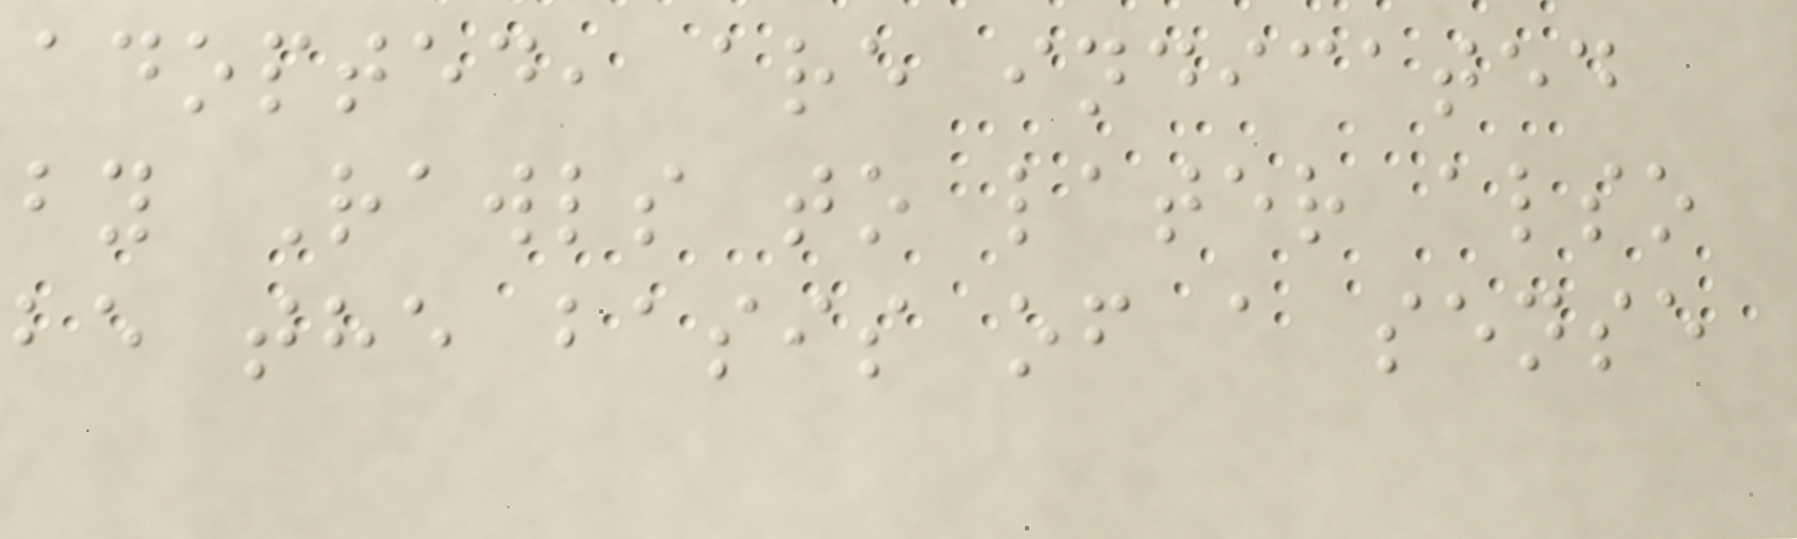adopted, are indicated
by Rawls to later also
be the basis of a sense
